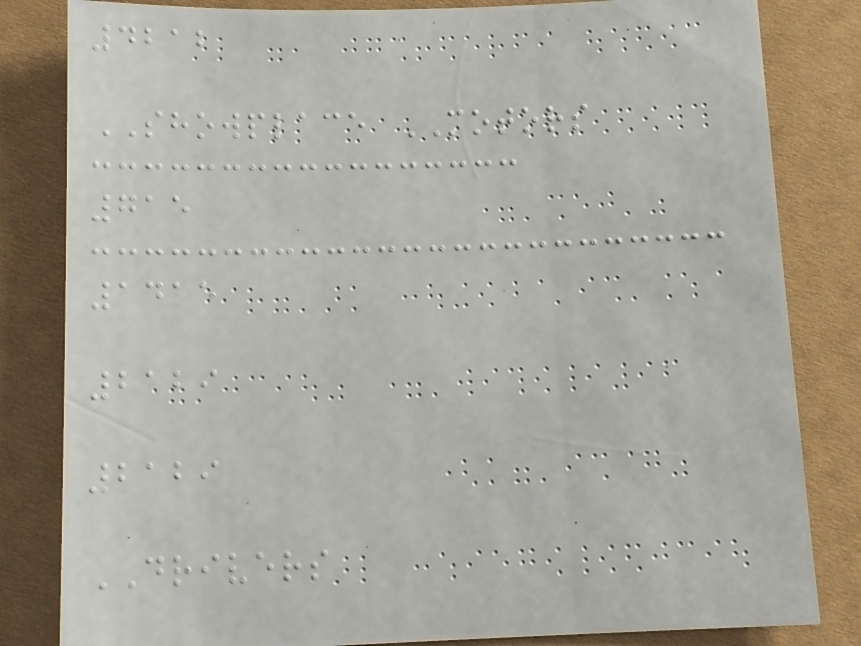4212
SHOWPLACE MOTORS
715
1415
2129
2129
DRIVERS
